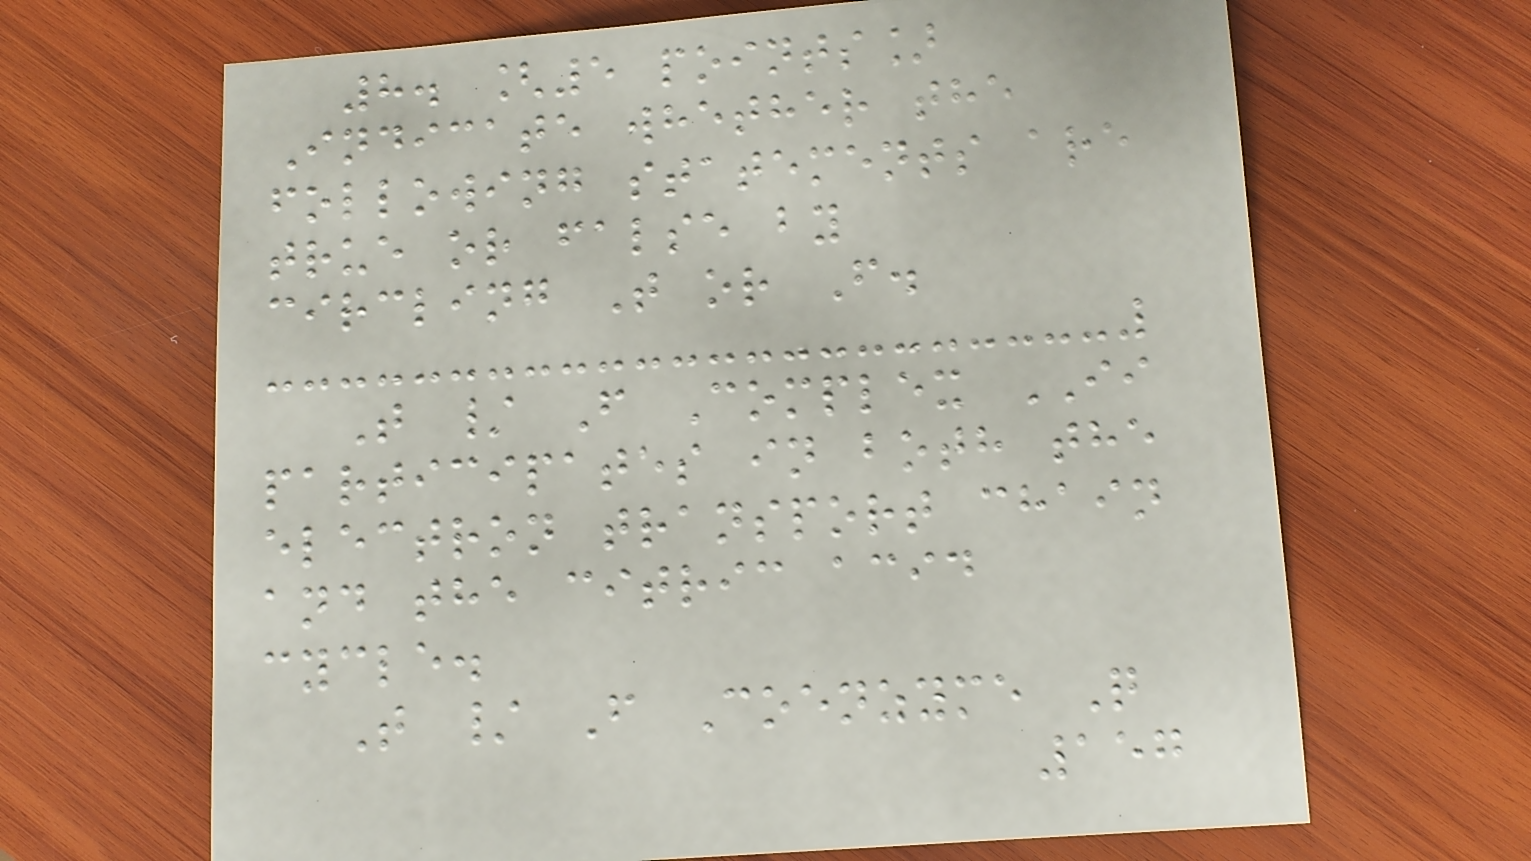8. [5 points]
Indicate whether the
following statements are
true or false by
circling T or F.
T / F Complex II
participates in both the
electron transport chain
and the citric acid
cycle.
T / F Coenzyme Q
157
